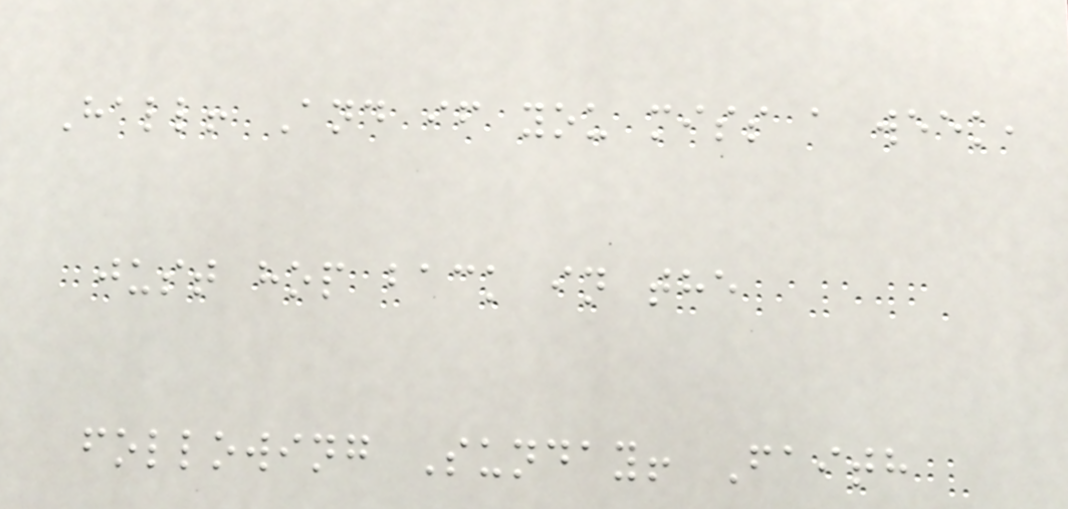Hall! And if you miss a week,
just hop back in the
following Sunday! Faith
